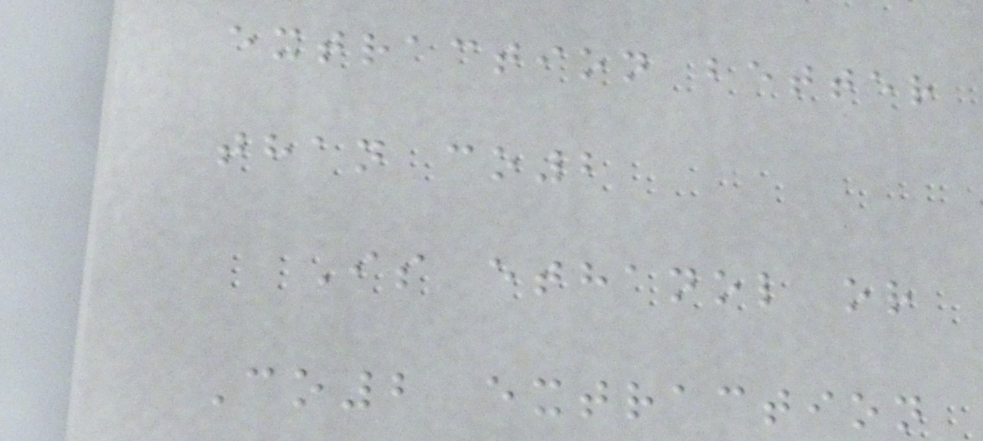extraction better
than co2
Is ethanol or
Co2 extraction
